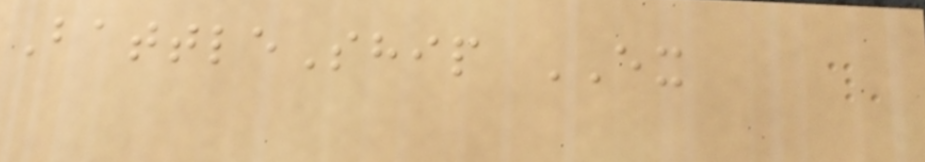BattleShip EX
